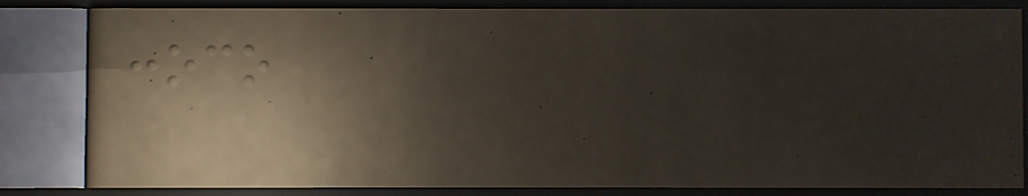conoco
